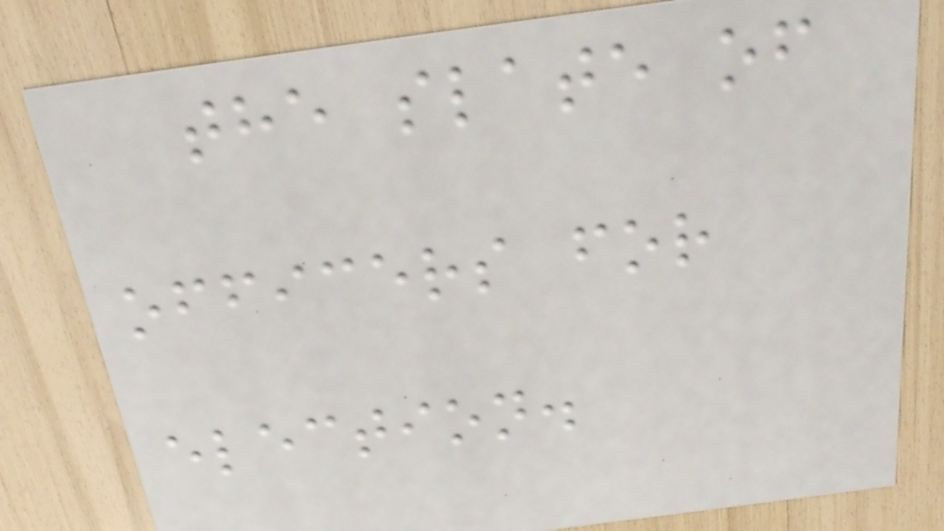the slate of
officers for
election.
